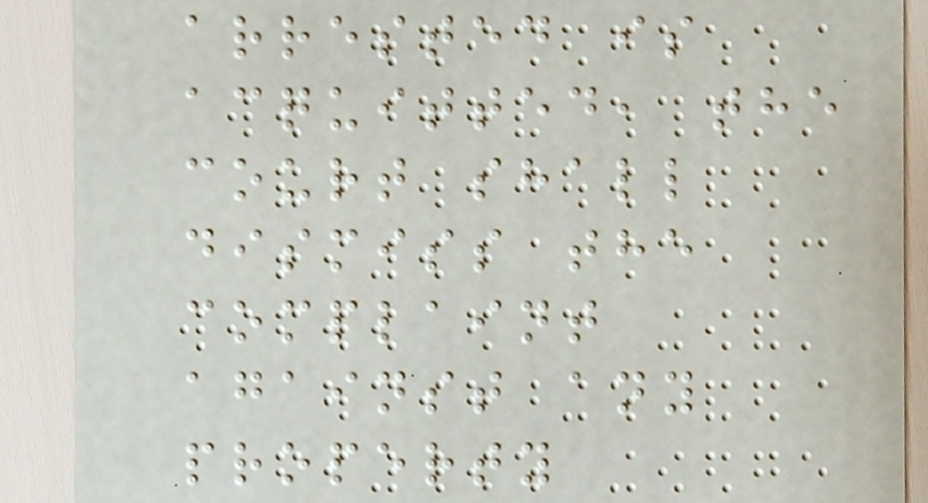arrested is
acquitted, the
court shall
dismiss the
complaint
against any
property
